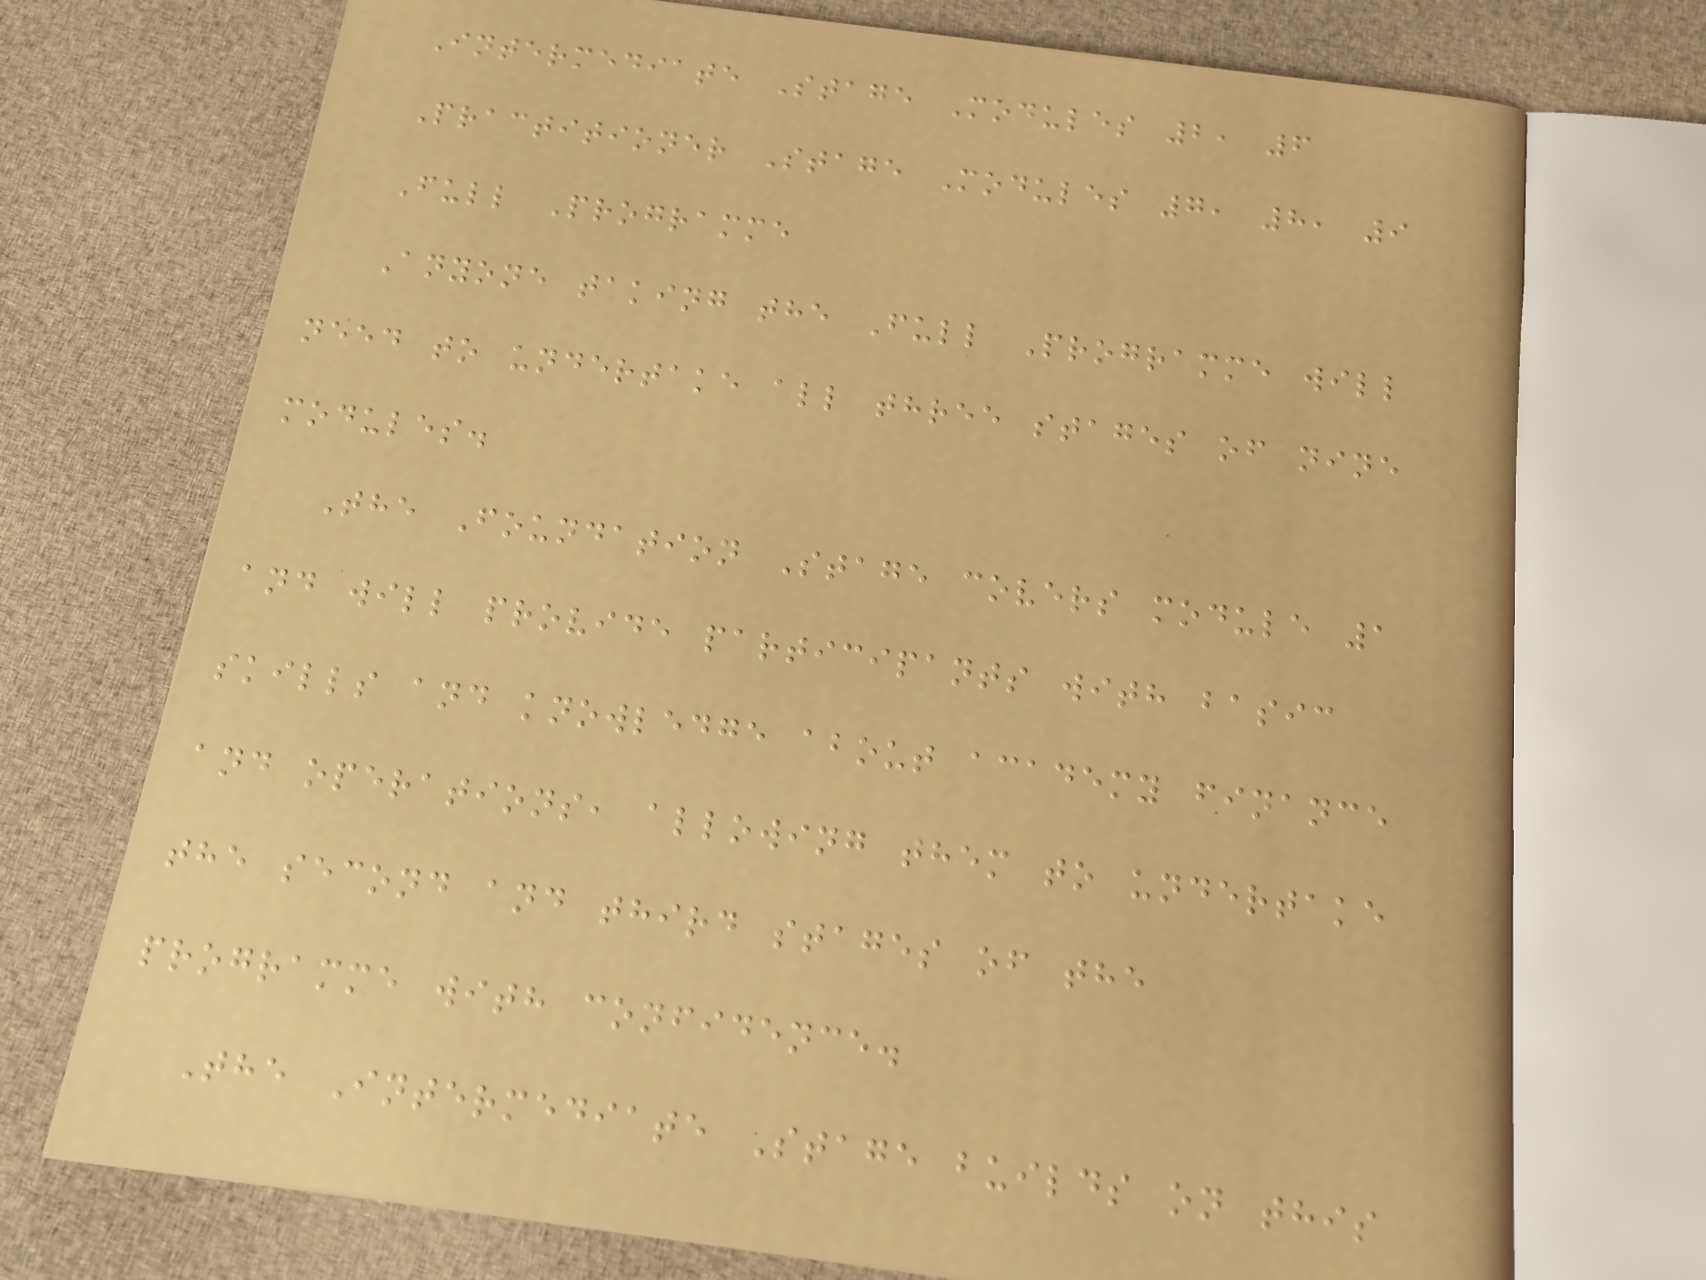Intermediate Stage Modules 2, 6
Practitioner Stage Modules 7, 8, 9
Full Programme
Anyone taking the Full Programme will
need to undertake all three stages of nine
modules.
The Foundation Stage covers module 1
and will provide participants with basic
skills and knowledge about academy finance
and operations, allowing them to undertake
the second and third stages of the
programme with confidence.
The Intermediate Stage builds on this
